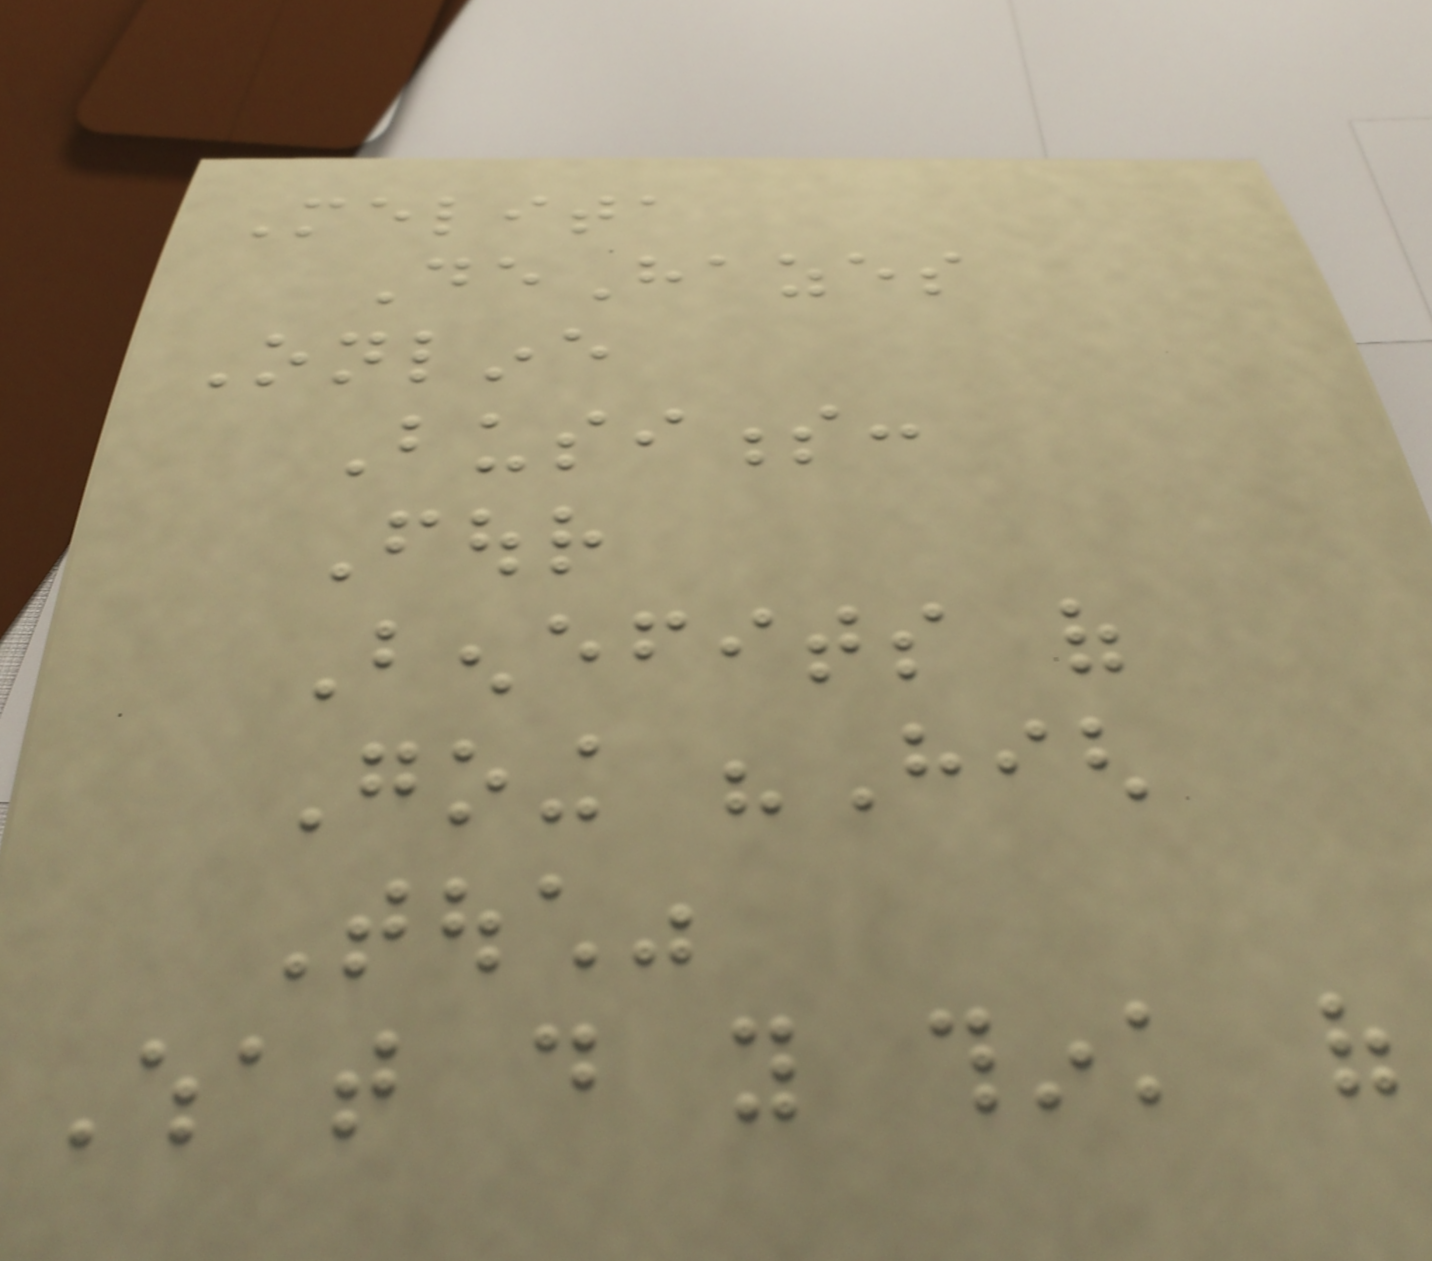Melita
DeHazes
Online
Business:
Four
Benefits of
Going "High
Touch"
What do you think of
